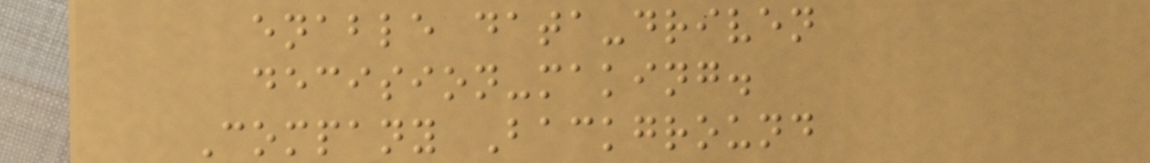enable data-driven
decision-making.
Company Background
